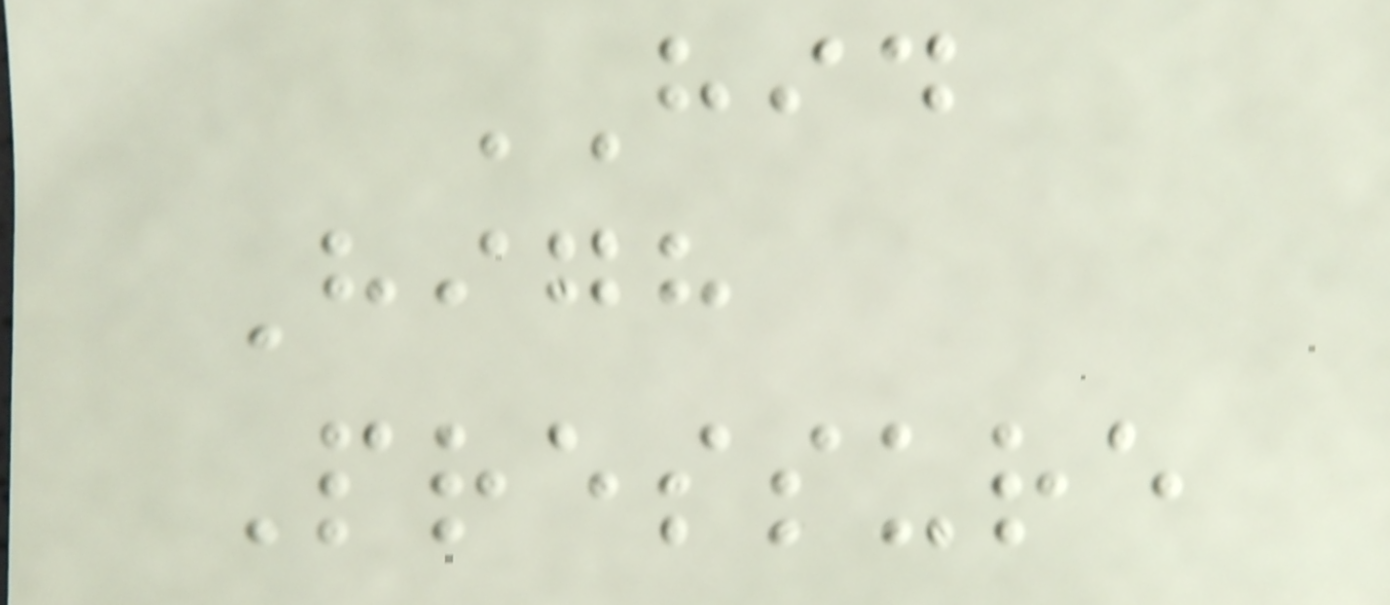HID
High
Pressure
